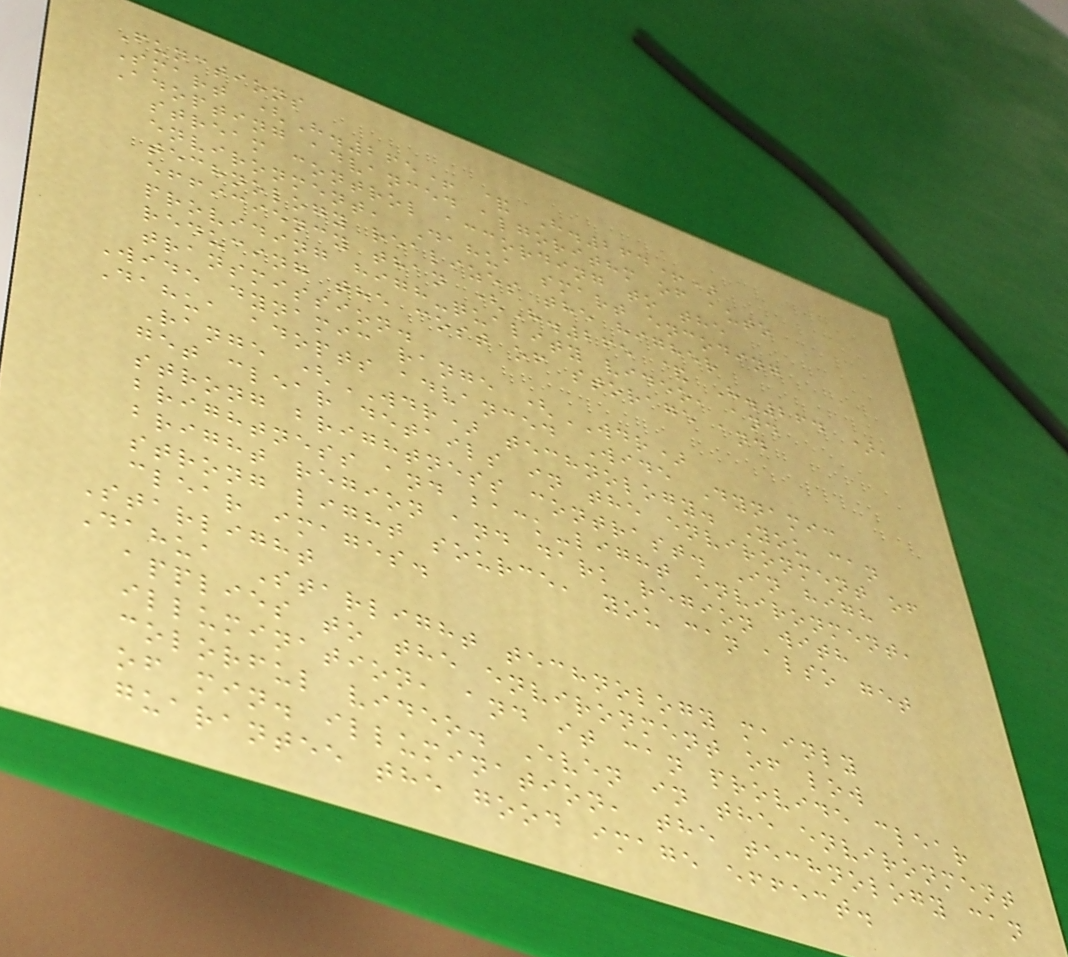Functions
Smart (H.265+ & H.264+)
Adopting advanced algorithm of auto
stream control according to the
environment, Dahua smart encoding
technology realizes the higher
efficiency than (H.265 & H.264 ),
providing high-quality video, and
reducing the cost of storage and
transmission.
Wide dynamic range (WDR)
Dahua adopts advanced Wide Dynamic
Range (WDR) technology. You can
get clear details in the environment of
strong brightness contrast. In high
brightness and back-light environment,
bright region and dark region with
strong light source, you can also get
clear images.
Starlight
Dahua Starlight technology mainly
applies to the environment of low
illumination, and it can provide clear
colorful video. Even in the environment
of min. illumination, the technology can
guarantee the good image effect.
